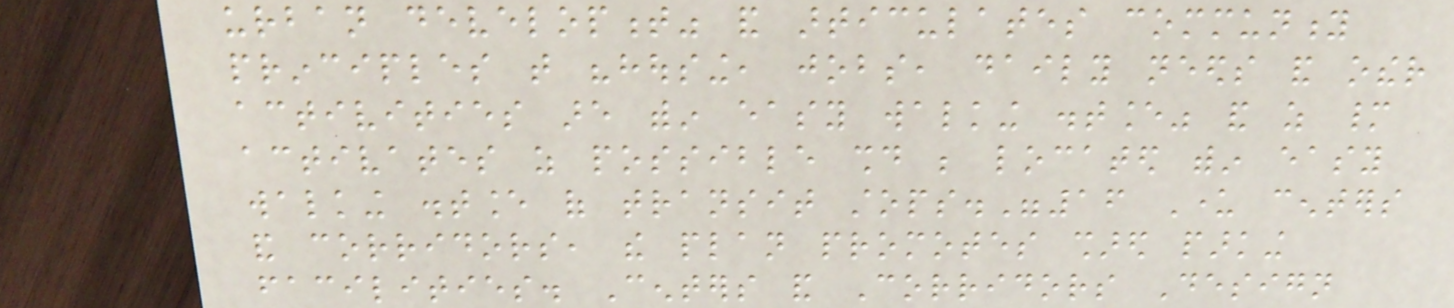urban development" and articulates community
principles that "housing, jobs, daily needs and other
activities are within easy walking distance" and as many
activates as possible should be located within easy
walking distance of transit stops."16 Under centers
and corridors, the plan promotes shared parking
facilities. Centers and Corridors Design
